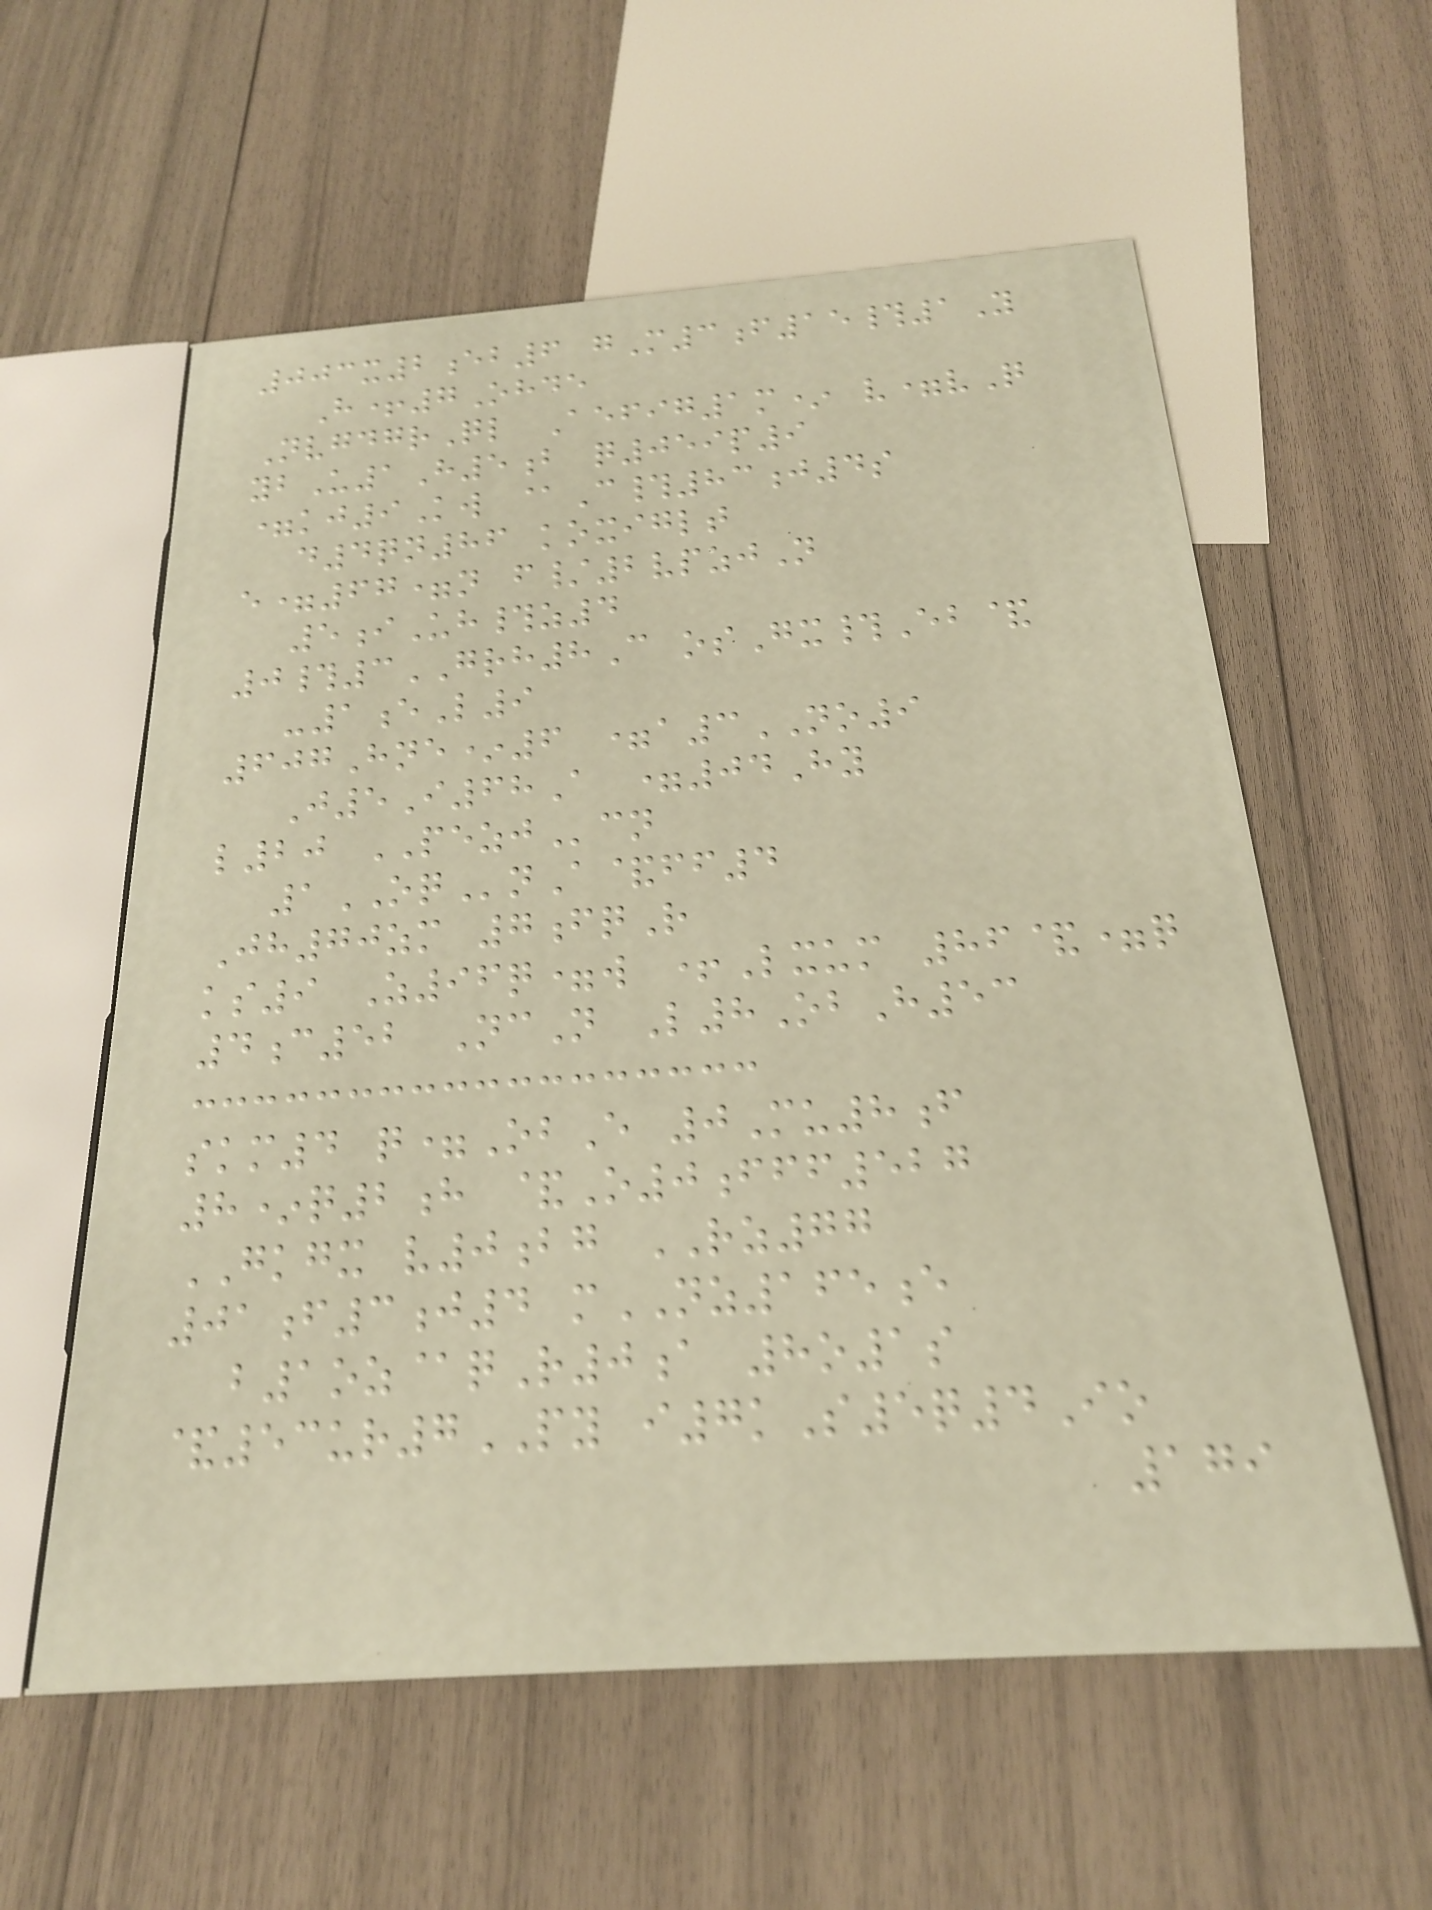003x2eb6 gM3f15#1Y
H+7Ohde
NvgdgrQl Aefig1m* v=vQ
ybU1H5b q059p9
=kj9Kw @C#83j4s
d4qn86 koxiglt
e=67=n f/2vpzjN
5iUh#z4
0#3GRH8C osGx#Eb&
-1eL9
607Hne*6 =a3NO9
J5I68A =04Hy
l20 PEZJcn
1OQnA&ff4
Jh70zm 7fqR
ks9 Z96q=w +Lxum 86&=q
4c52 NcN L8ObH53
skm4 q=ObE 0Mu8f
8*q2h &O0fff527
GKGX v0bg RZ77
01f3j4 mNZ165e
b1oz@qR0a 8o1s
&53ur7PY i7kS5q4Io
179
